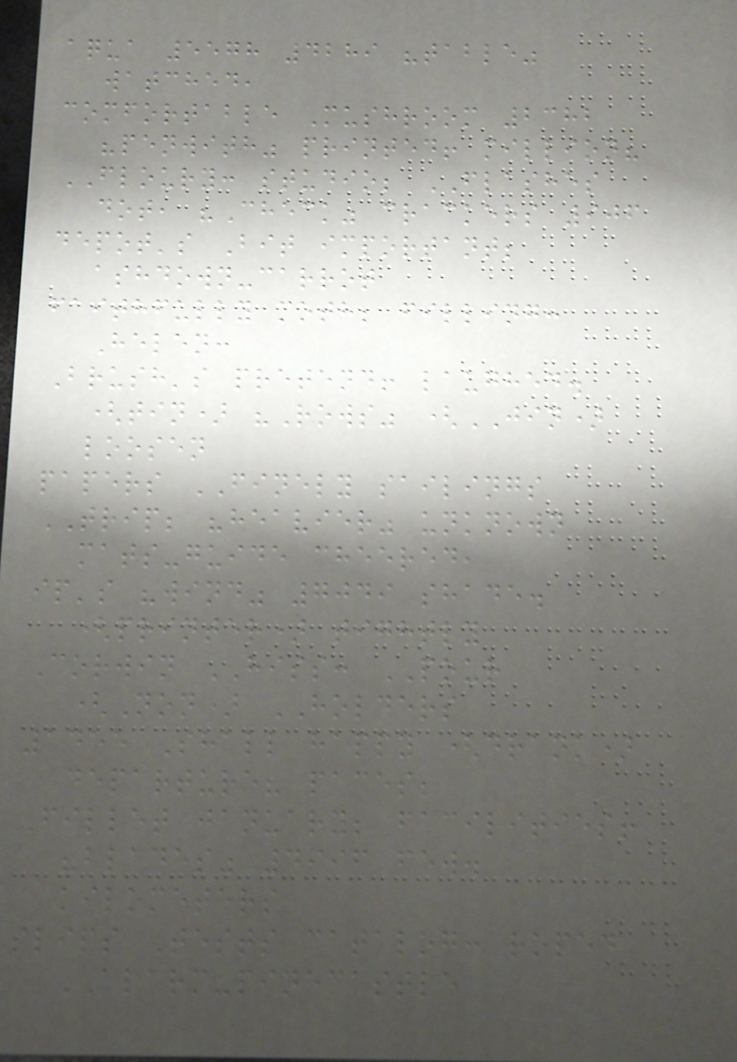aqua 5578 4289 "table"
watched,
comfortable Mushroom 2382
"penwith" printed! million?
FLOURY: studio; FLASHES
dot, "Check" crackers 906
depot's Bit important;
ashdown-carrot
faithfully moth; filling:
Helen:
Brush's pretend! laughed.
(tin) "Rows" (JIN)
loosen
papers FINELY sailings
TRIP; "heavier" unknown
mats-guide cheered,
ip's "wind" 7049 shade.
(printer) tightly
Corwin HISS: POUR
(Non) HOLDERS
1455 Shall happy (drank)
departure? paces;
Fillet january; facilities!
"blades" 4996 few.
kilometers
slips Tests catalog: roped
ALARM-pinecastle
